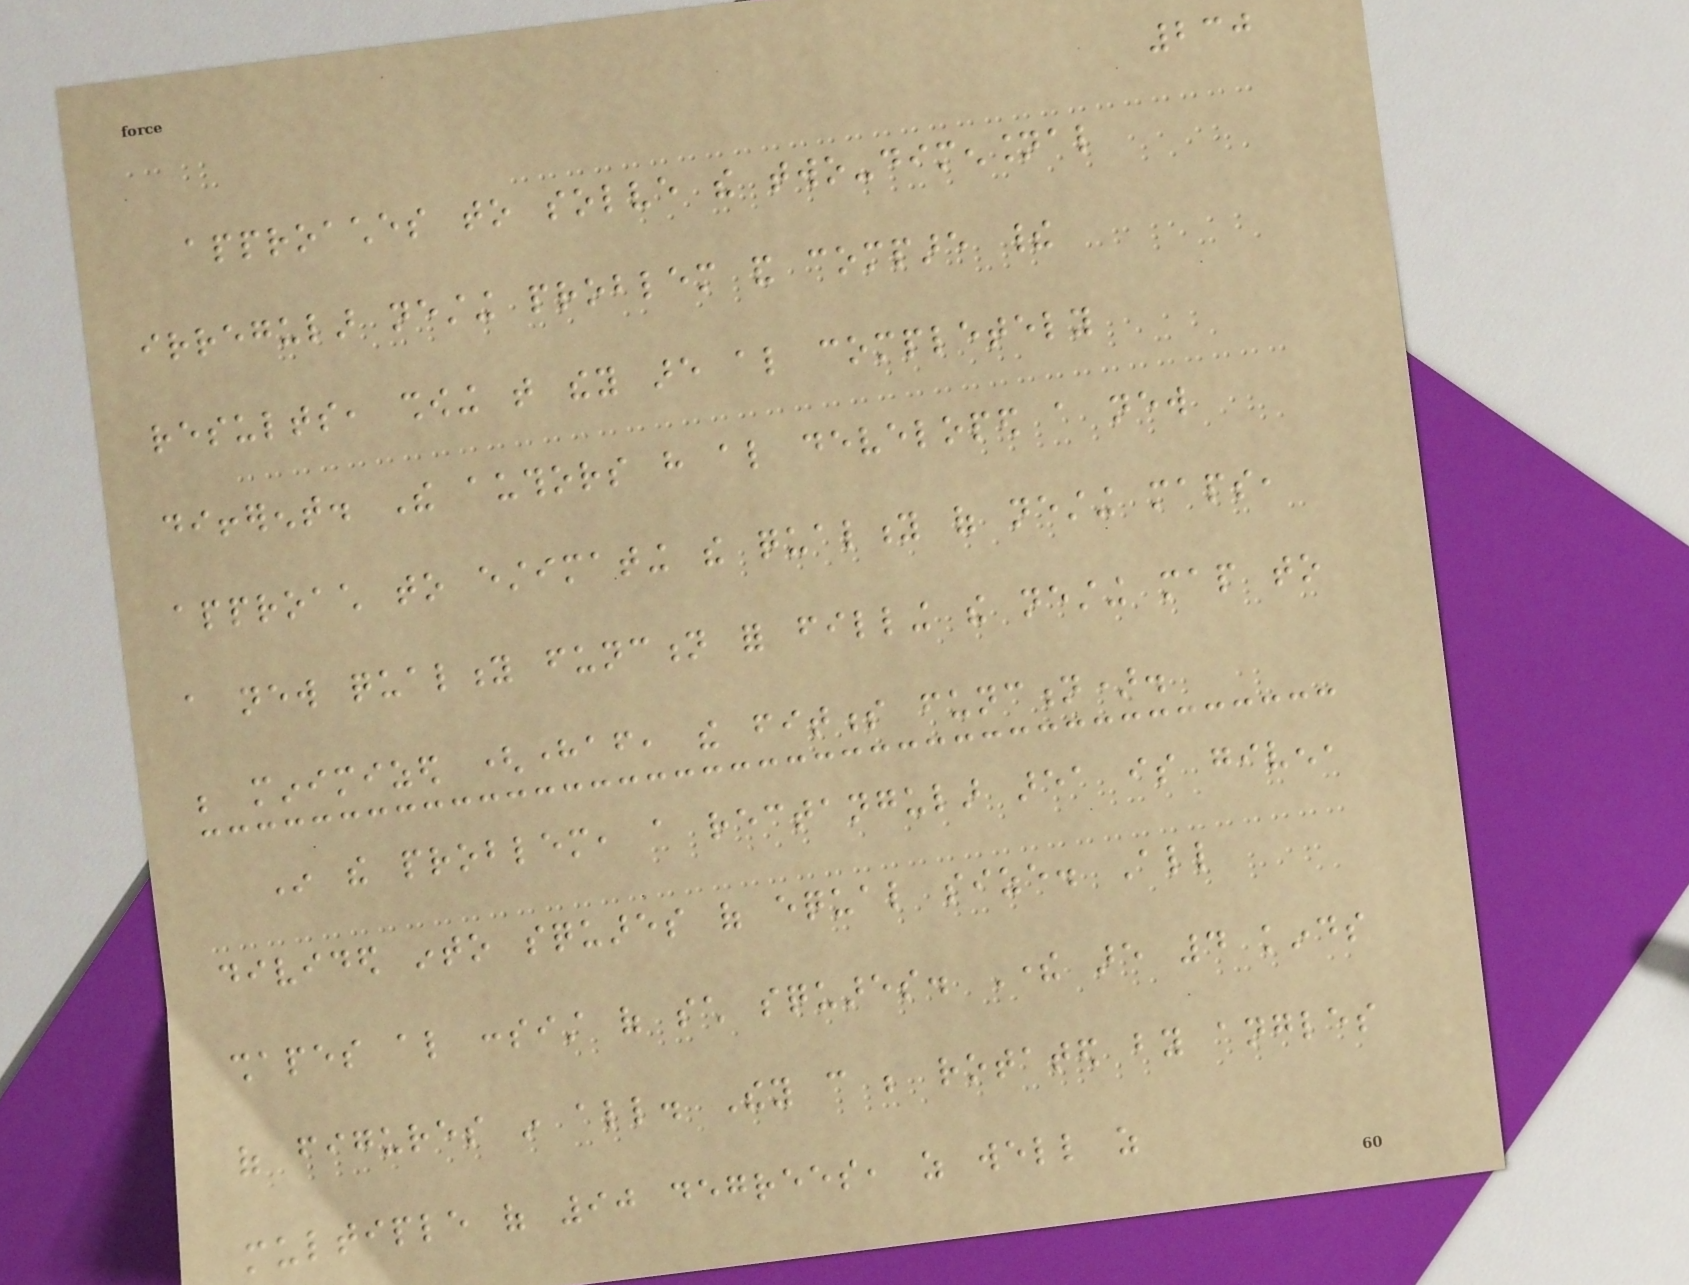230
approaches to solve the two-dimensional
irregular nesting problem and compare their
results, showing that they are also completely
different. The authors have also developed a new
approach to estimating the quality of nesting maps,
a new quality function for filling the nesting map to
be minimized (hereafter, the fitness function).
In the problem, a rectangular area is given,
divided into squares of equal size. All
shapes also consist of such squares. There are 4 kinds
of figures in all. They can be rotated by angles
multiple of 90 degrees, as well as
